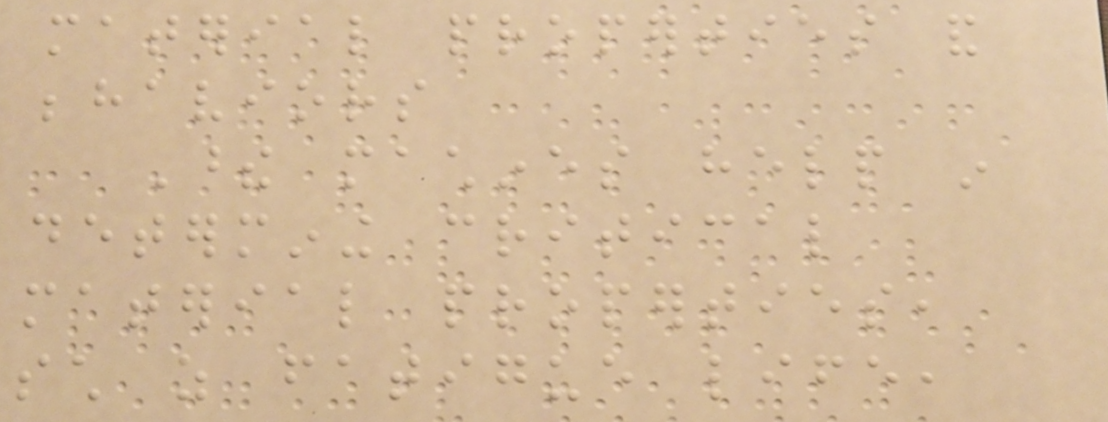material properties and
behaviors
These machines help in
determining critical
material properties,
such as fatigue life,
